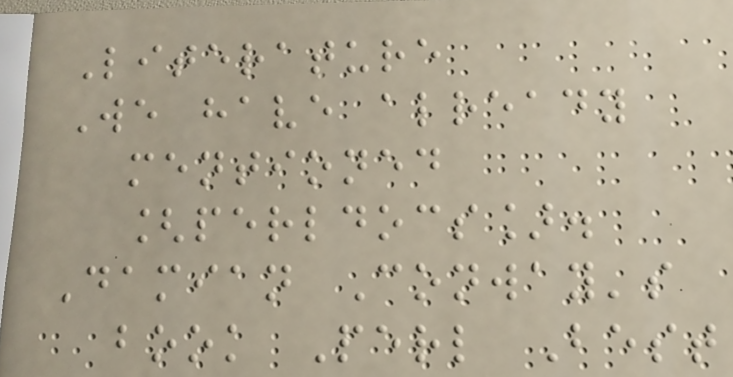Literature
We have already
mentioned
[perldocs].
Damian Conway's
book Perl Best
